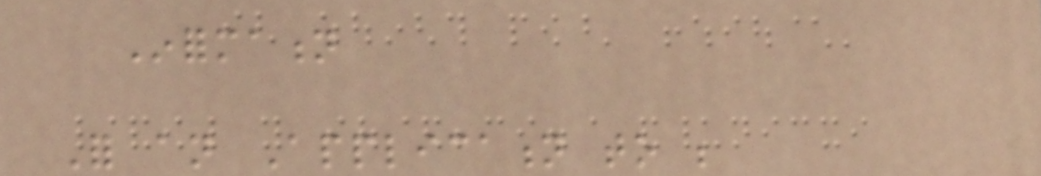Information
For an Application to be
